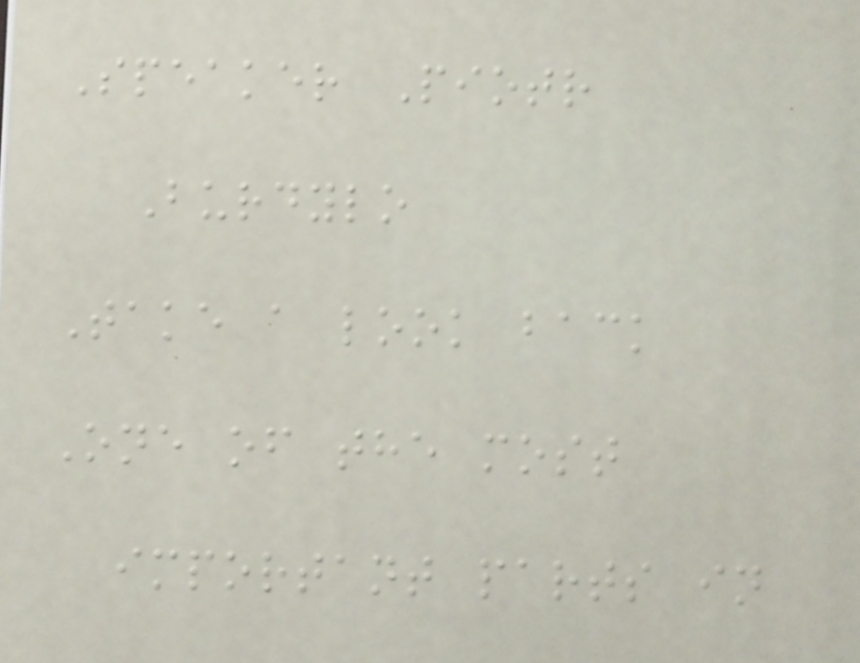Speaker Piotr
Burdylo
Take a look back
One of the most
important parts in
